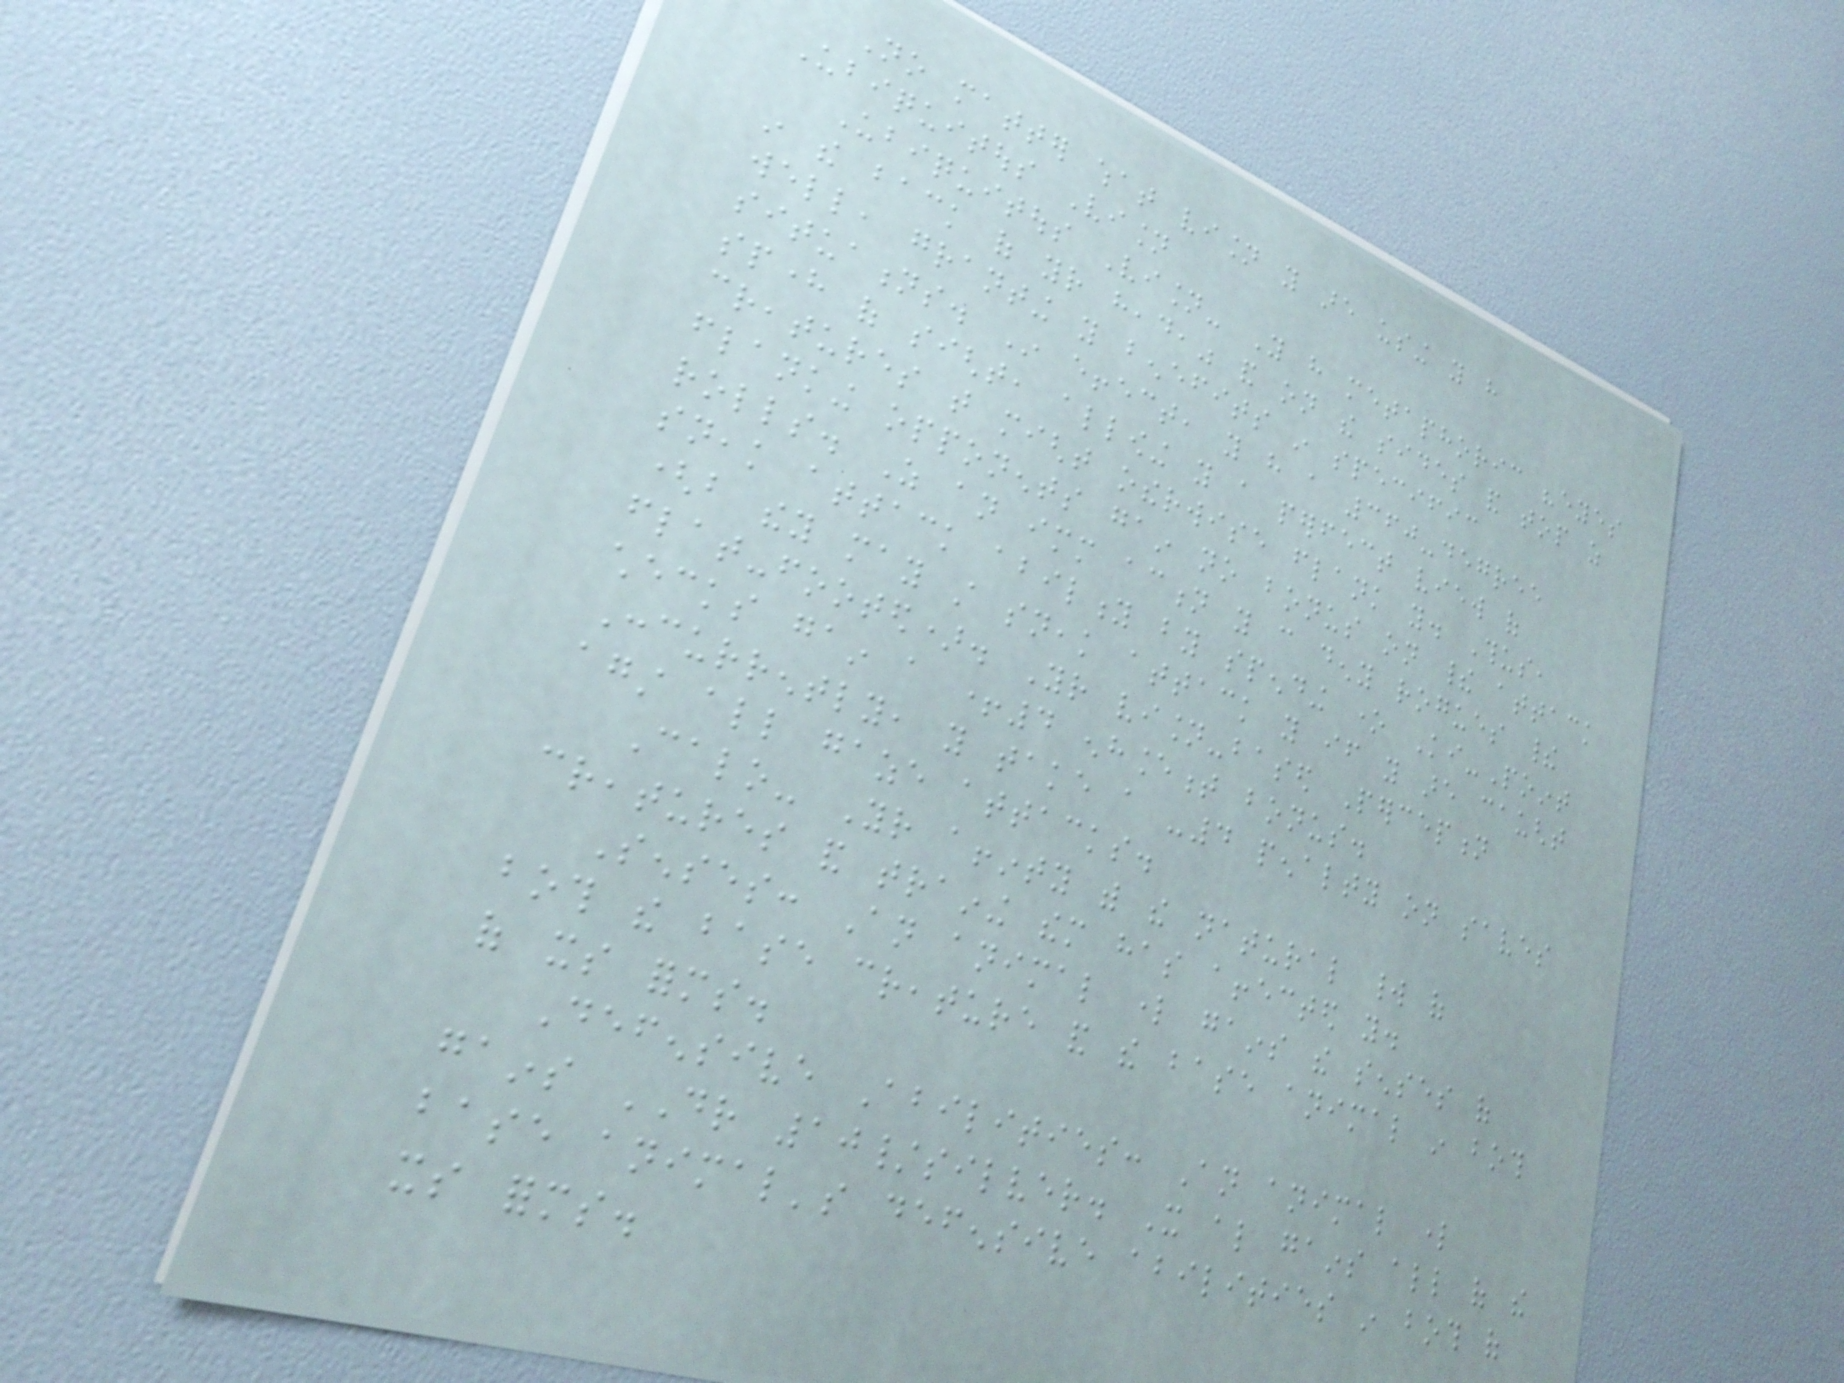No matter what vision you are using you have
Ubiquitous Vision
Ubiquitous Vision- You have metaphoric "eyes
in the back of your head," and on the sides and top as
well, granting you benefits in specific
situations. In effect, you have a 360-degree
sphere of sight, allowing you a perfect view of
creatures that might otherwise flank you. Thus,
flanking opponents gain no bonus on their attack
rolls. As an immediate action you can deny rogues their
sneak attack ability by spending one Ki-Point
(but they may still sneak attack you if you are caught
flat-footed). Your vision-based Perception
checks gain a +4 enhancement bonus.
Concurrently, you take a -4 penalty on saves
against all gaze attacks.
Calo- Your affinty with the natural world of
creatures and training them has affected you.
Senses: An animal lord gains the senses of
both the base creature and the base animal in both
of its forms.
Defensive Abilities: An animal lord
gains DR 10/silver. It also gains all of the
base animal's defensive abilities in both of
its forms.
